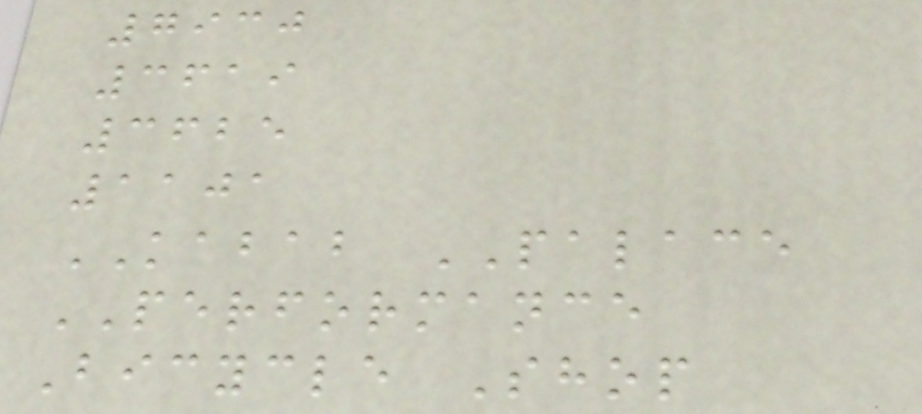7930
3619
3625
1101
KABAB PALACE
PERFORMANCE
Bicycle Shop
